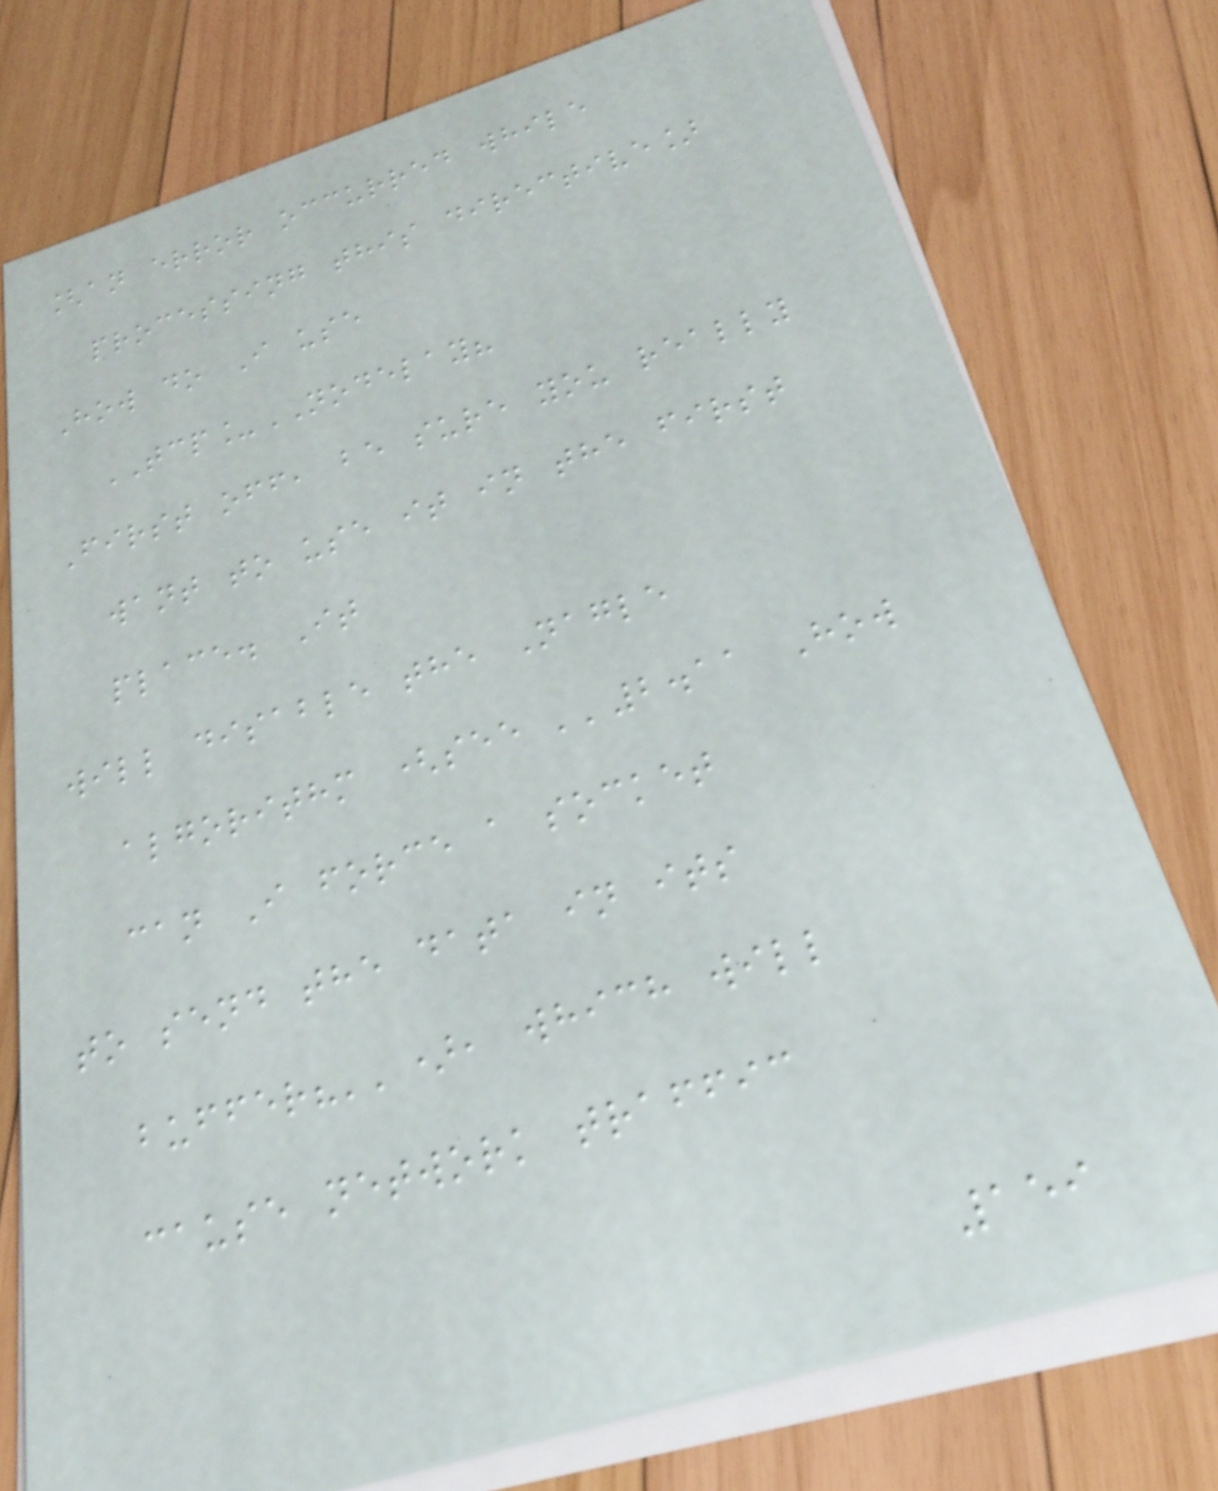[an error occurred while
processing this directive]
How do I use
TCP_NODELAY?
First off, be sure you really
want to use it in the first
place. It
will disable the Nagle
algorithm (see ''2.11 How
can I force a socket
to send the data in its
buffer?''), which will
cause network traffic
159
